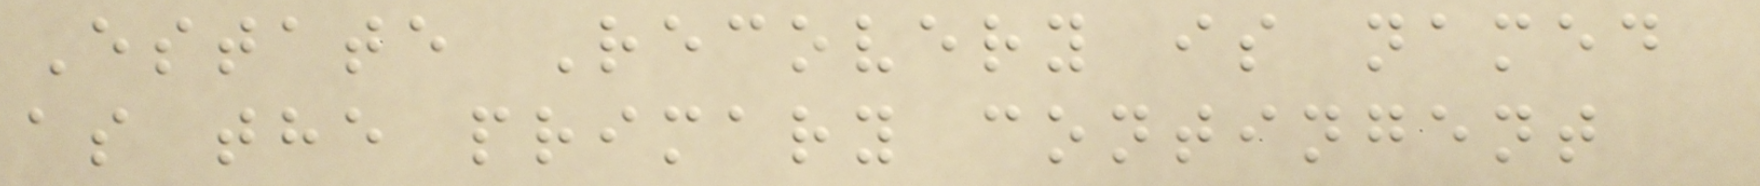Estate Recovery is named
as the primary contingent
